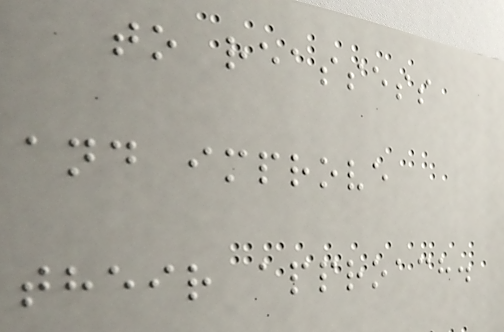to reassess
and improve
their approach.
